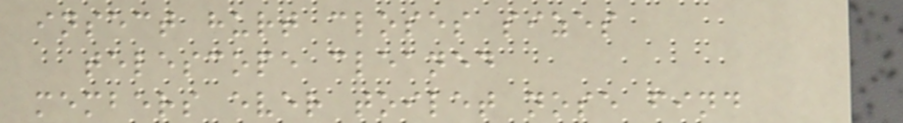insect hurt closes sizes
telescope cleaned
members ever toilet nose find
